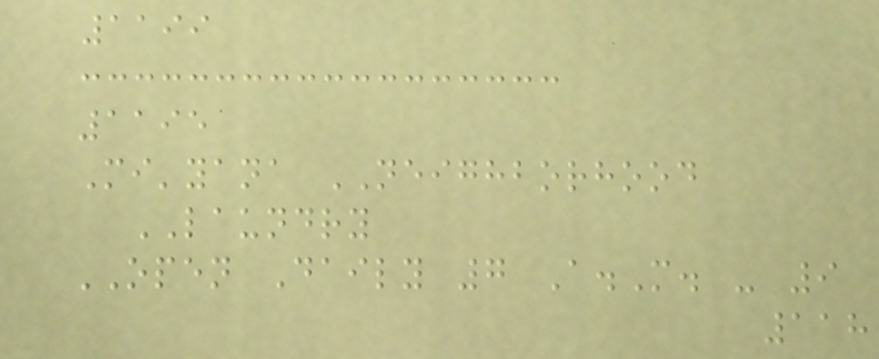1199
1195
Mi'yana NEIGHBORHOOD
LAUNDRY
OPEN Daily 7 A.M. - 9
118
